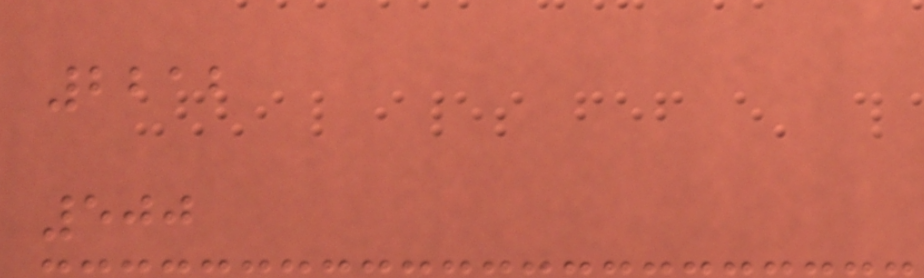2212
500
